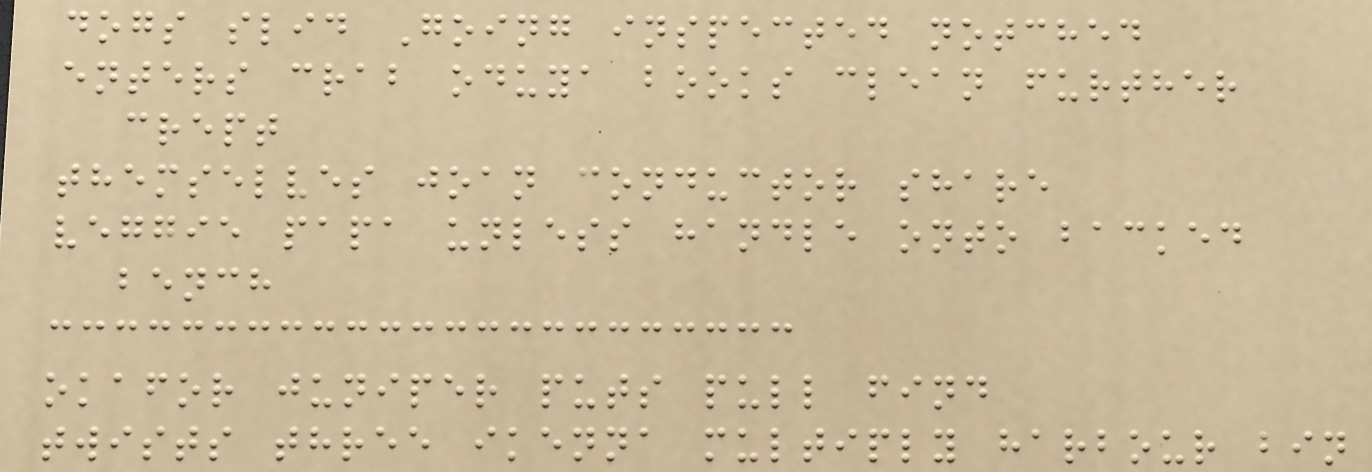dogs slid Going inspected notched
enters crab oduya books clean further
crept
themselves joan conductor share
veggie papa unless handle onto backed
bench
okafor juniper puts pull find
twists three ikenna multiply harbour bin
